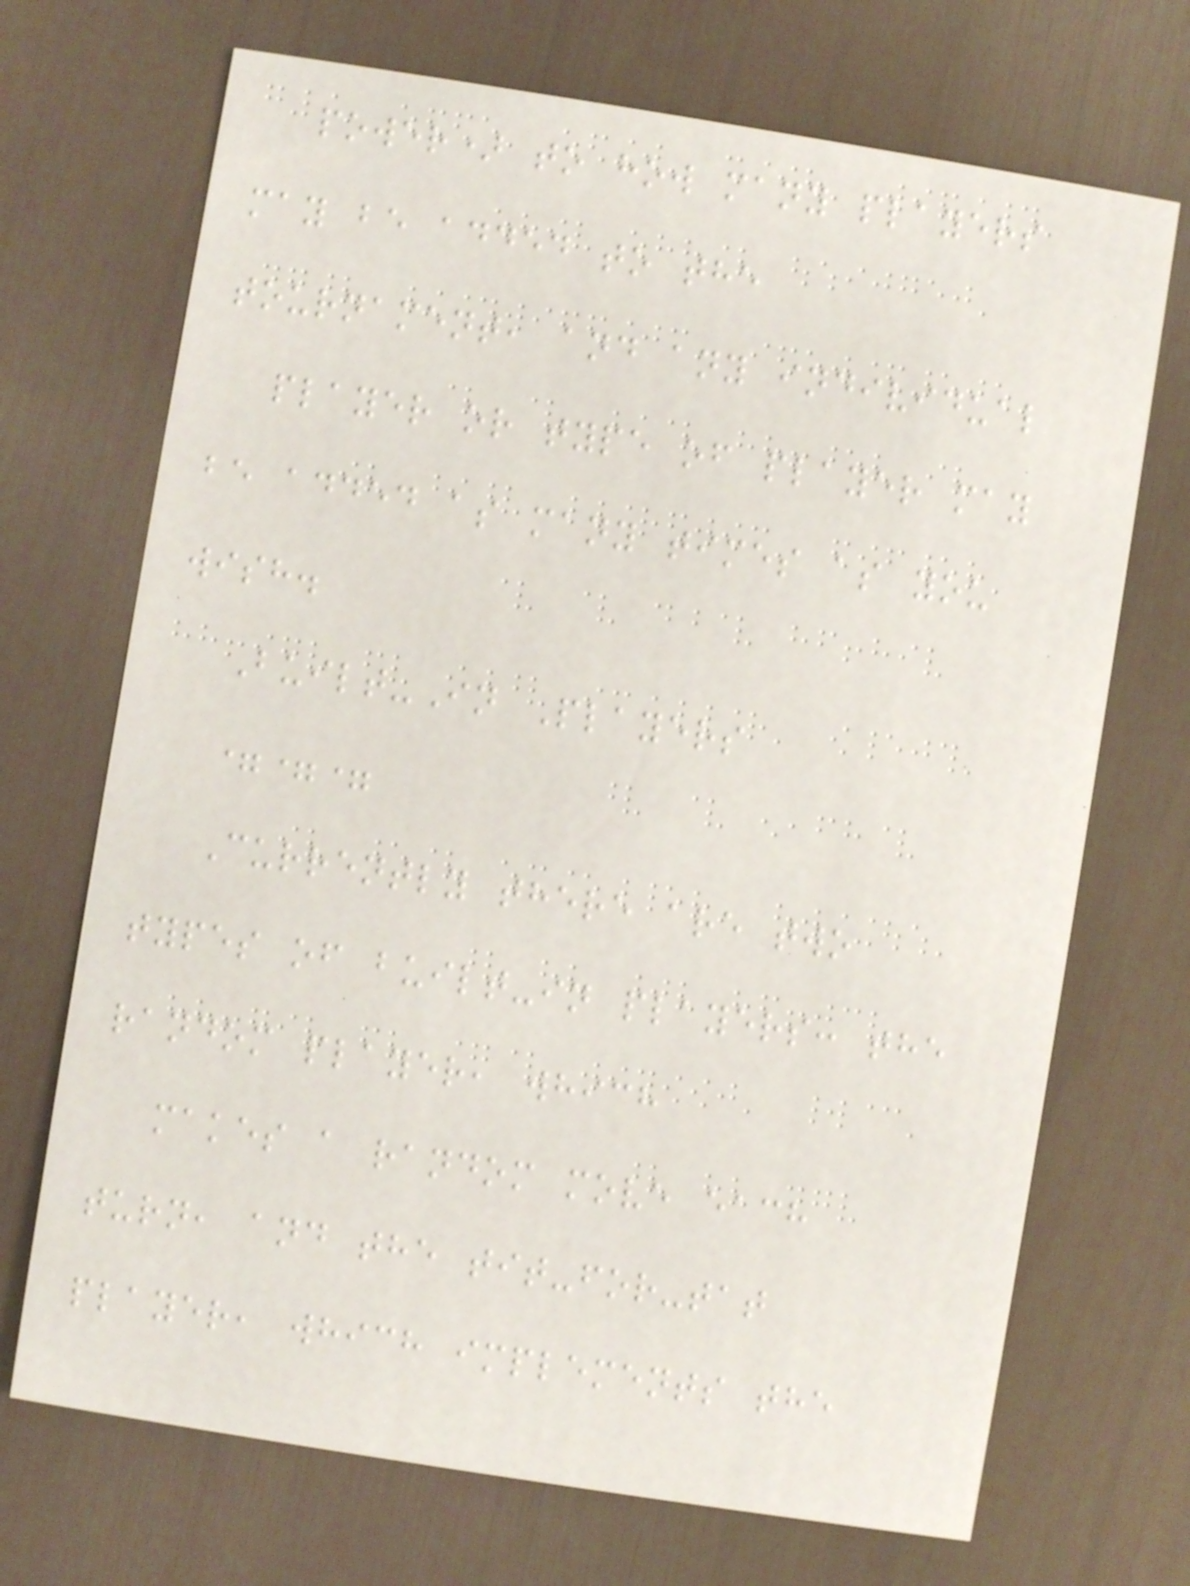power) to how many players
may be added to the
tournament, and any individual
player or type of player may
be added as many times as you
wish.
Built-In Players
===
Currently there are two
types of built-in players: the
random player, which
makes a random move each
turn, and the tit-for-tat
player, which implements the
